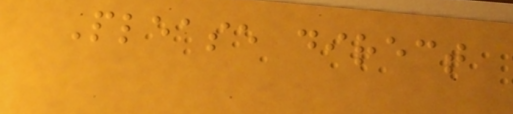Please direct
